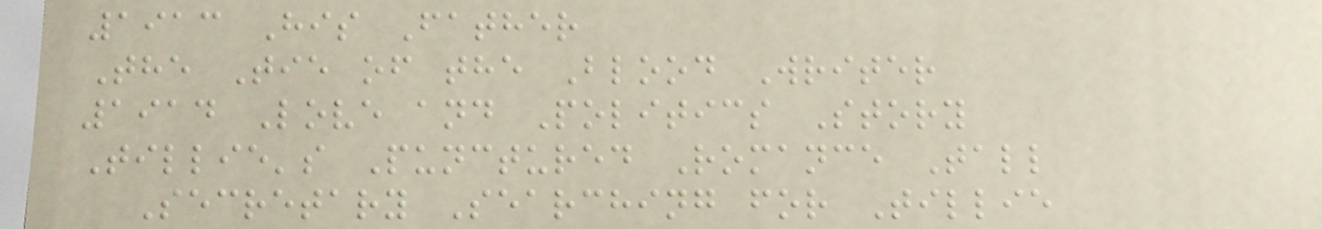1913 His Father
The Tie of the Blood Writer
1914 Love and Politics Story
Tillie's Punctured Romance Tall
Secretary Searching for Tillie
